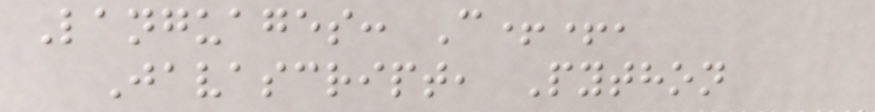Languages: C++,
Javascript, Python
